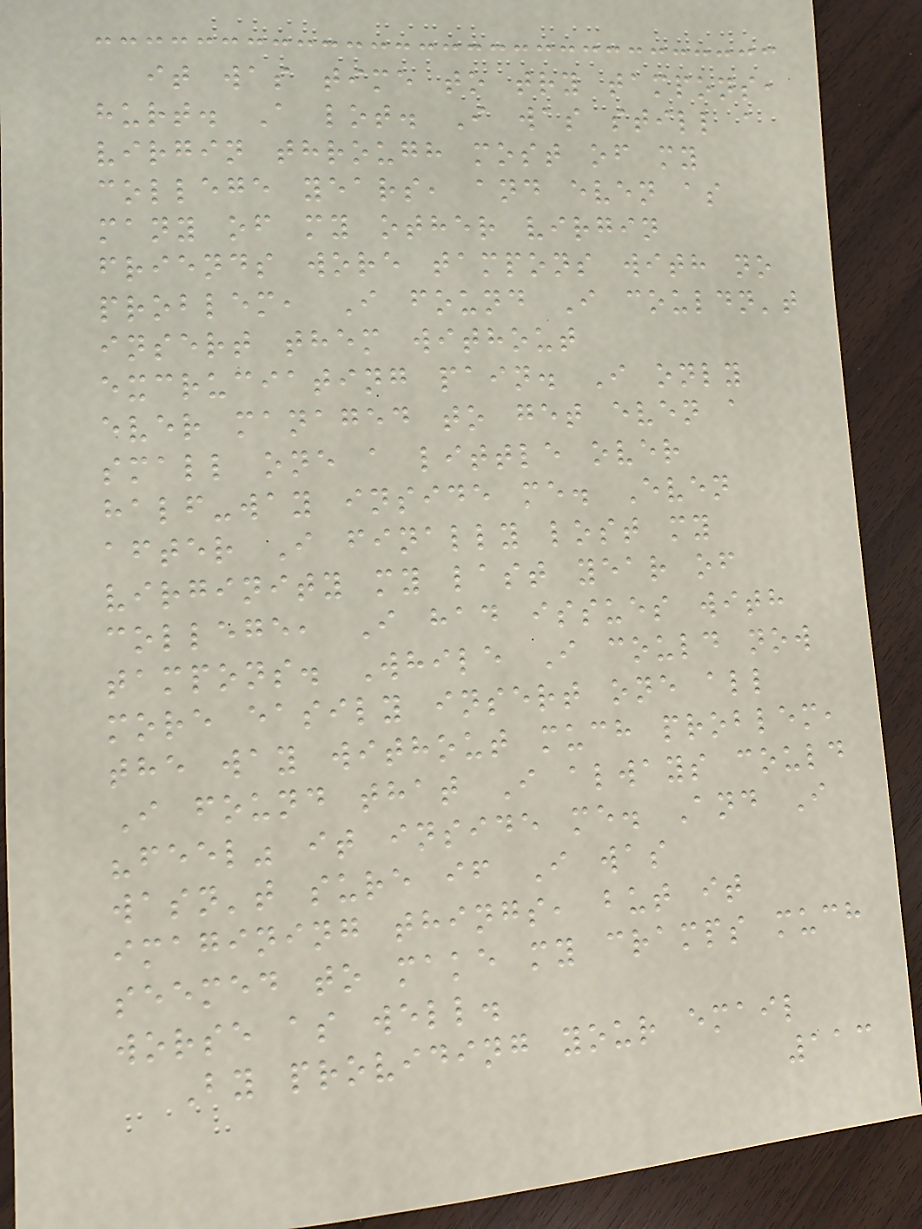it was time to try tampons,
hurt. A lot. I was still a
virgin through most of my
college years, and even as
many of my other virgin
friends wore tampons with no
problem, I found I couldn't
insert them without
excruciating pain. I only
ever managed to get even a
small one a little over
half-way inside me. Even
after I finally lost my
virginity my last year of
college, I had issues with
tampons. While I could now
more easily insert one all
the way without much problem,
I found that I always could
"feel" it inside me. And I
wasn't sure if I was
imagining things, but it
seemed to make my cramps much
worse as well.
By providing your email
113
